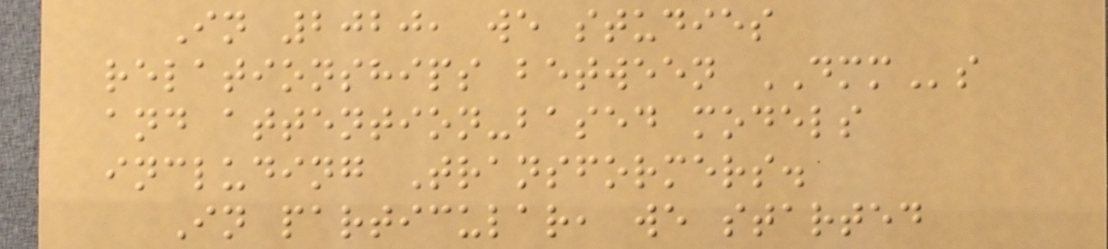In 2020, we studies
relationships between DMMs
and attention-based models
including Transformers.
In particular, we started
